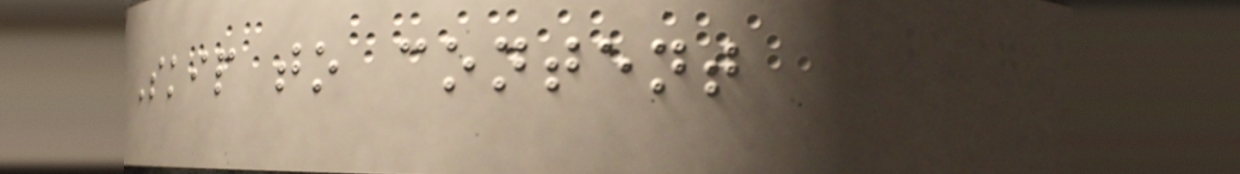Skip to content
